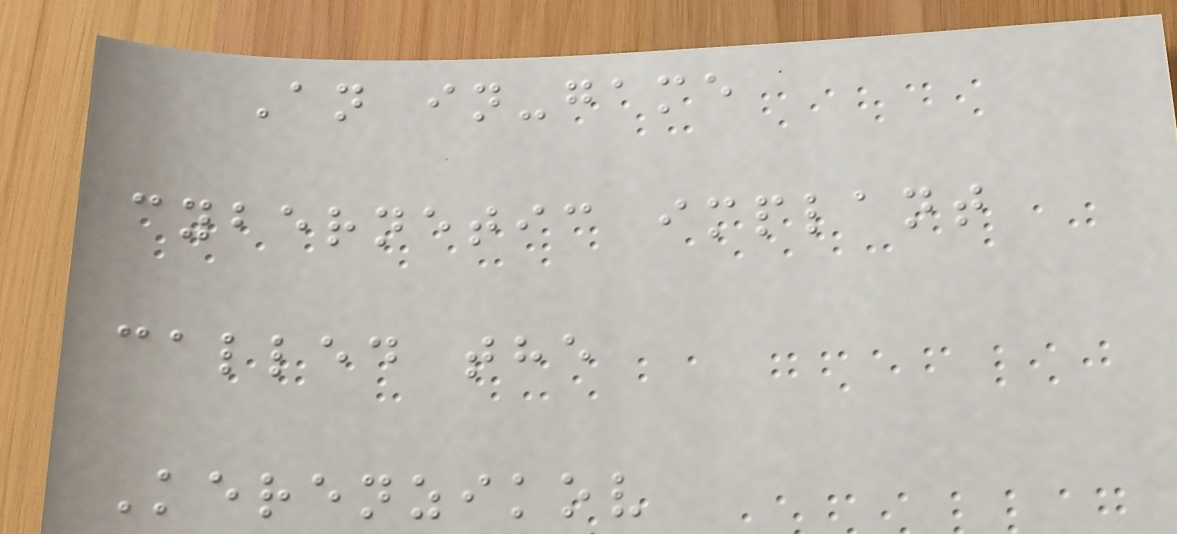An in-game
cybernetic implant
called the
Kerenzikov
